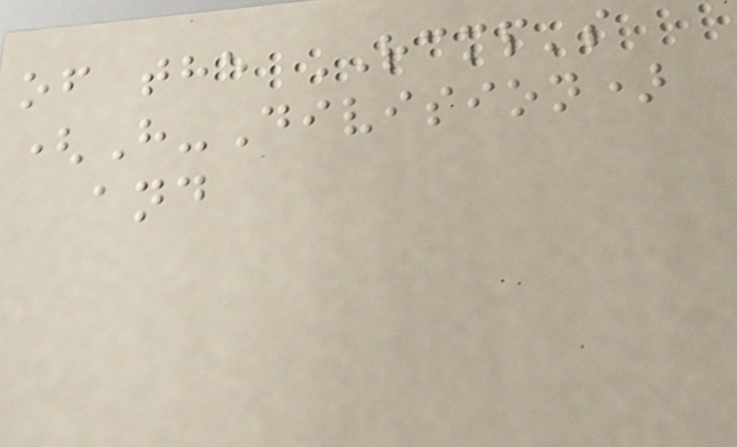of the RCMP's
(H-Division)
and
